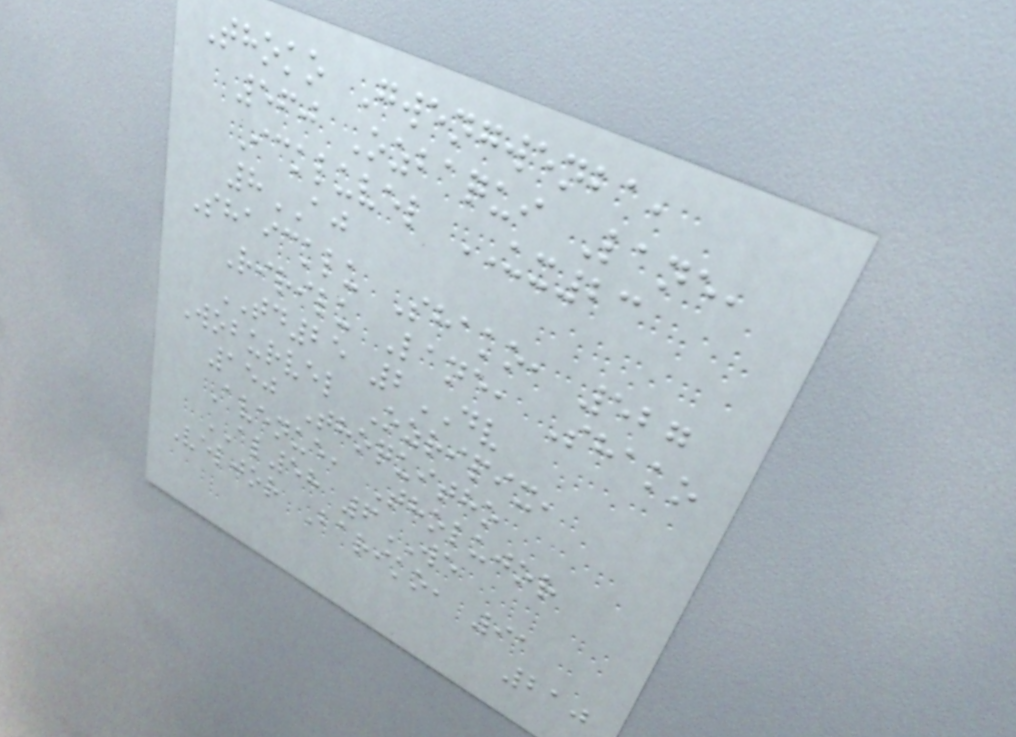Thoko Gwengwenba,
560 Ozbaqui Lane,
Ickluvel UX23
8AJ
Shaicklu Shako, 527
Ririlu Lane, Shako
TD25 2DV
Woburvel Ozripix,
150 Thoquitho
Avenue, Tholujor
AL58 6WE
Veljor Bariko, 91
210
